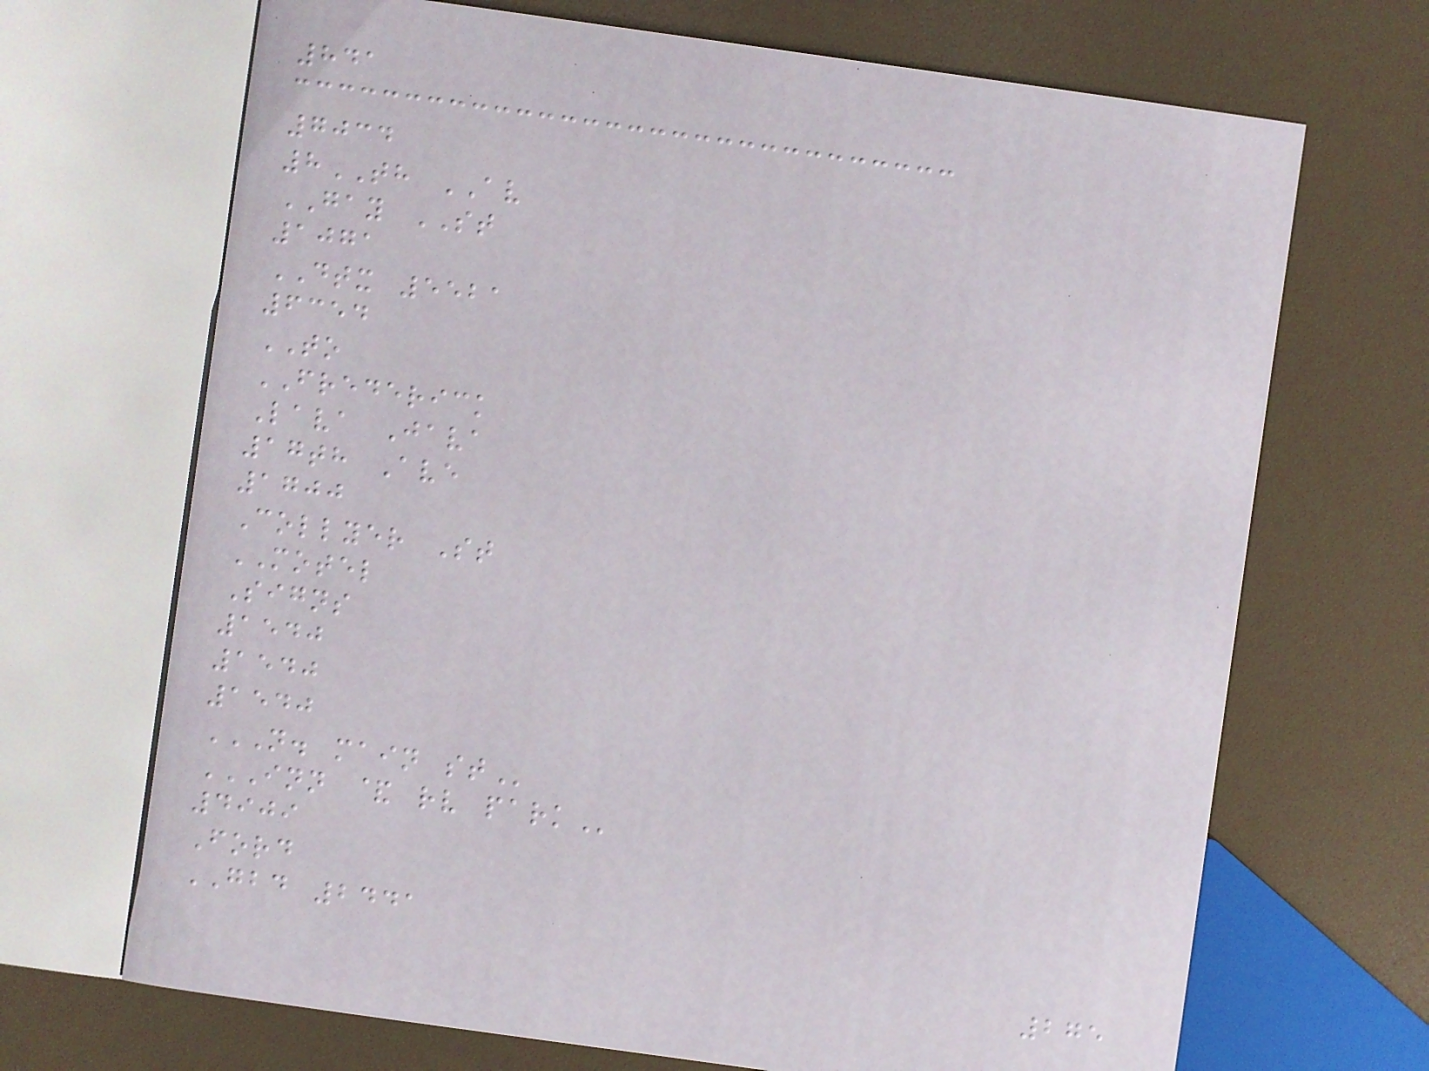841
7034
8TH AV
GAY ST
1071
DTX 5521
6354
TO
FREDERICK
Lava Java
17th Ave
1700
Collyer St
MOTEL
Signs
1540
1540
1540
N. MAIN ST
INN & RV PARK
4909
Ford
GBD 2441
275
